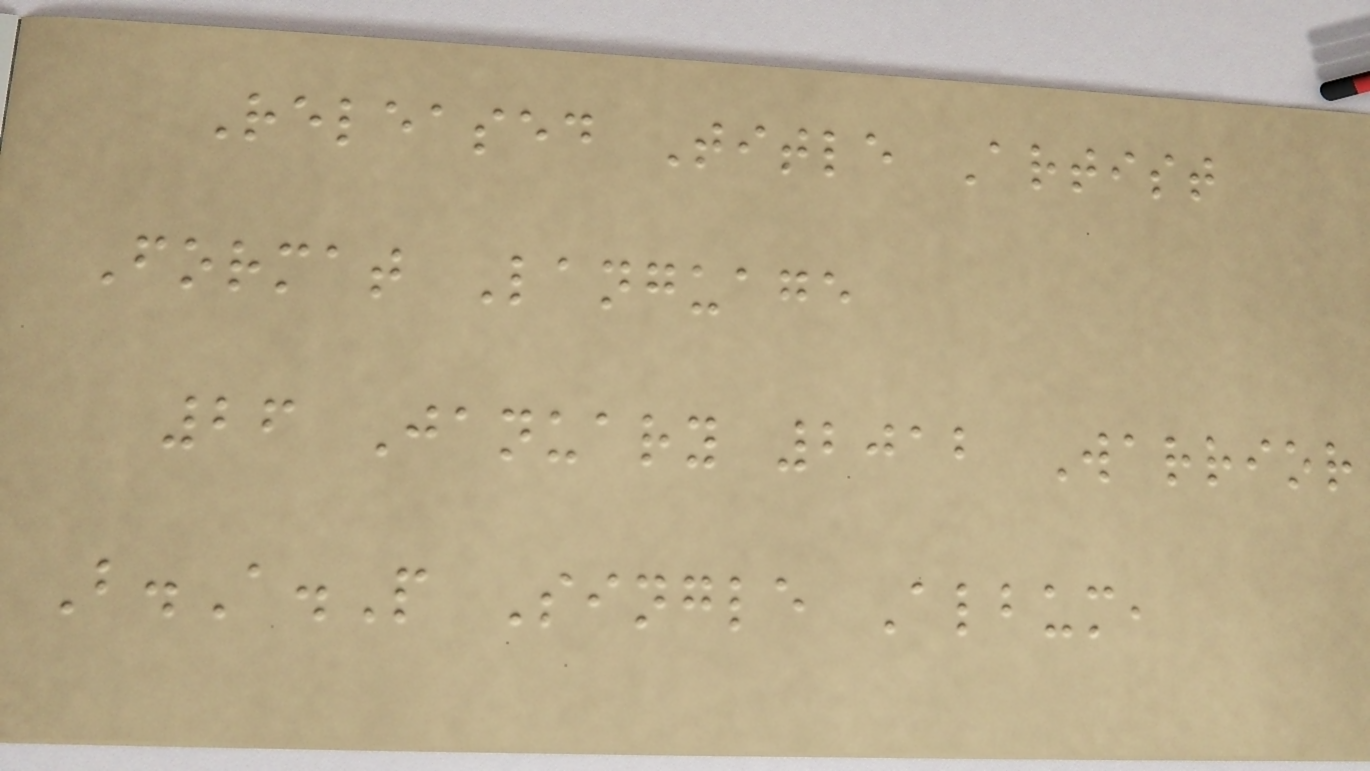Released Title Artist
Format Language
26 January 2012 Warrior
B.A.P Single Album,
